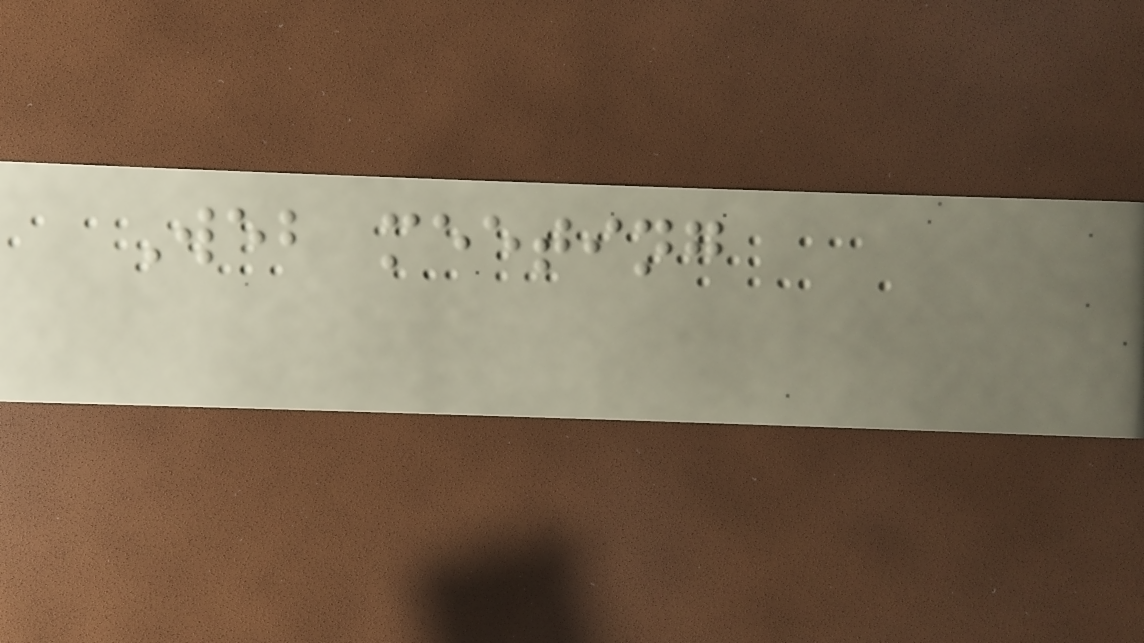Web meeting
